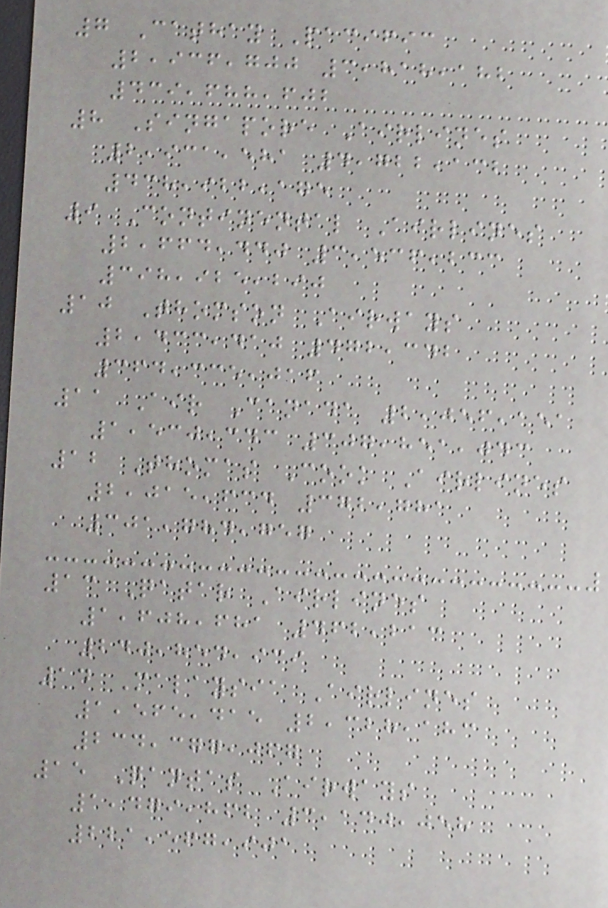7 Cathay Pacific
2,936,700 3,818,182
439,688,602
8 Singapore Airlines
2,931,581 4,722,132
438,922,175
9 Continental Airlines
2,664,440 3,536,233
398,925,290
10 Thomson Airways
2,433,410 472,342
364,335,016
11 Air Canada 2,056,151
1,530,343 307,851,043
12 Thomas Cook Airlines
2,015,634 372,781
301,784,757
13 Qatar Airlines
1,608,681 462,213
240,854,939
14 Malaysia Airlines
1,565,415 2,328,183
234,377,067
15 Qantas Airways
1,479,862 3,140,058
221,567,901
